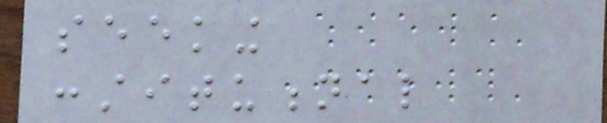seeking
constitutional
